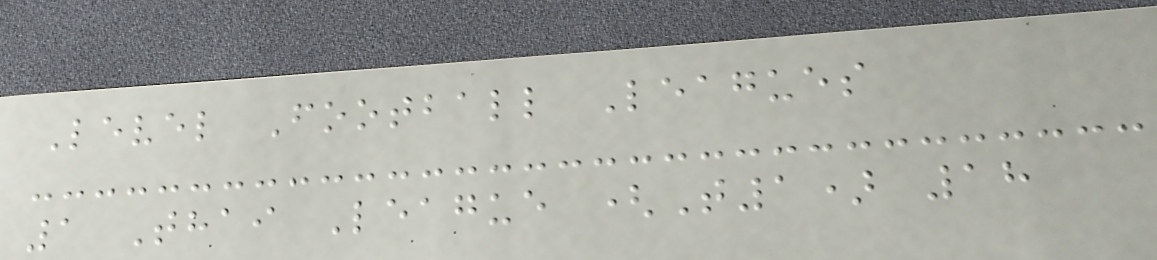Level Football Leagues
1 Thai League (T1) 18
